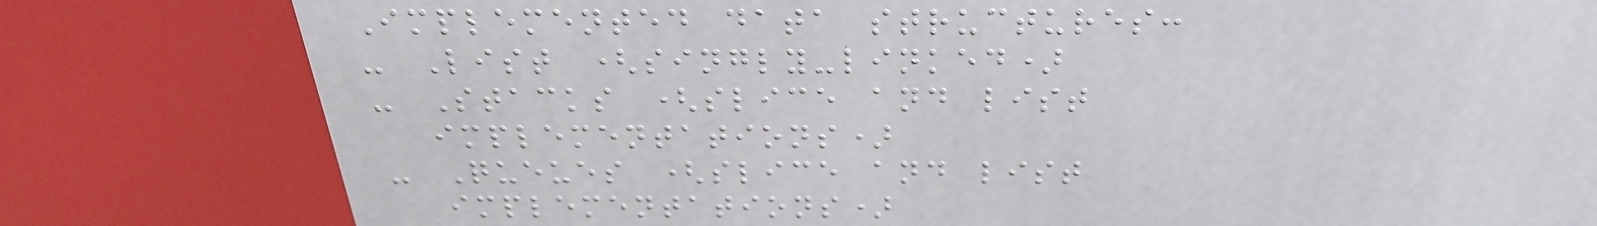Implemented data structures:
- List (singly-linked)
- Stacks (slice and list
implementations)
- Queues (slice and list
implementations)
